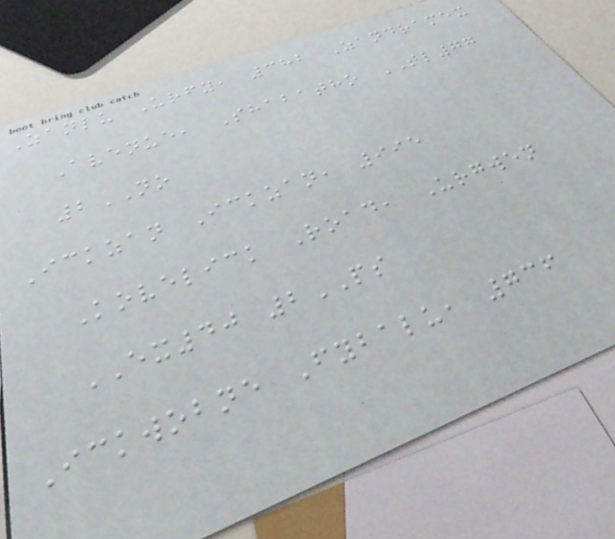Zanlu Urfy, 382 Zandramex
Avenue, Shabatho TL77
2NO
Ickzan Ickzan, 995
Kovelick Road, Urgwen
EX40 2PS
Ickwobne Fybalu, 736
